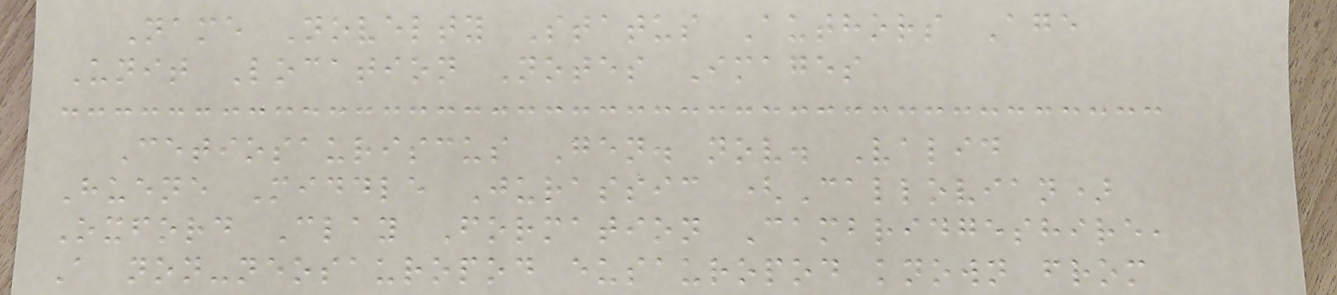Name Novelty Status Authors Age
Unit Location Notes Images
Cetiosauriscus Gen. nov. Valid
Huene Middle Jurassic (Callovian)
Oxford Clay Formation Cambridgeshire,
A non-neosauropod eusauropod known from
